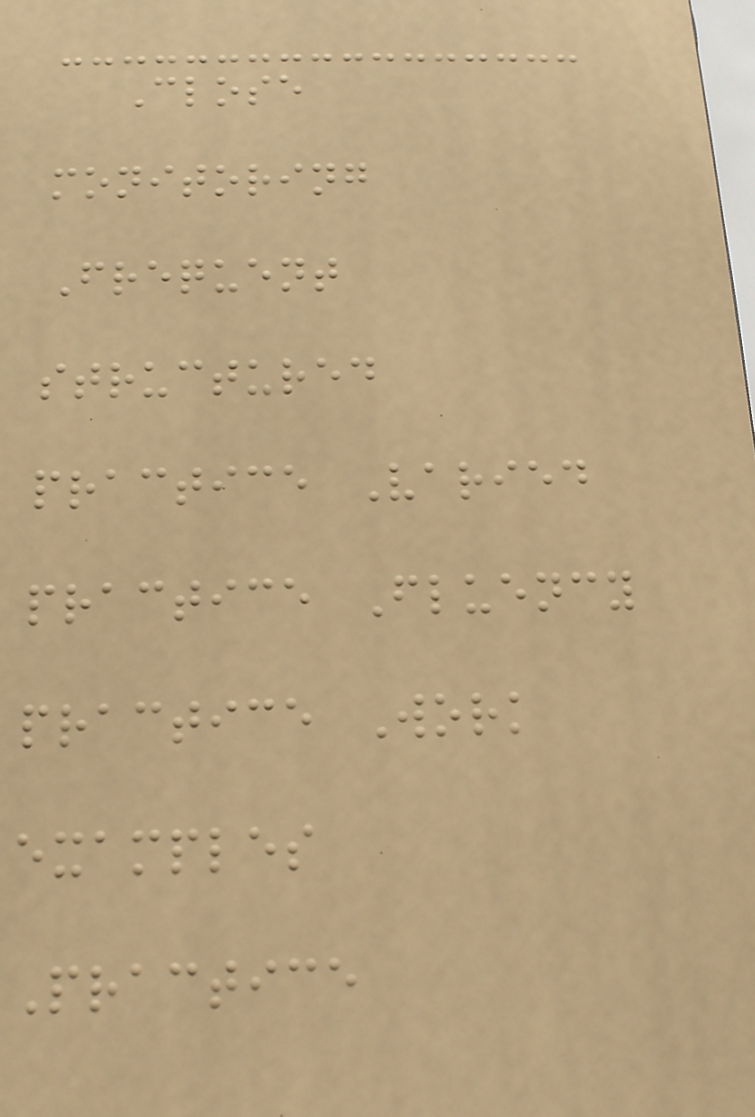Close
monitoring
Frequent
structured
practice Varied
practice Fluency
practice Work
examples
Practice
